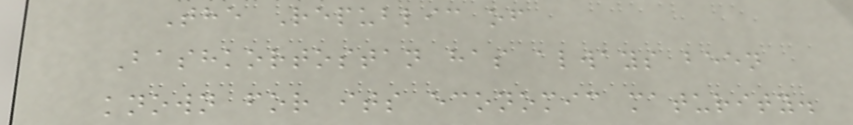The Republic of
Bashkortostan has always been
known for its economic maturity.
